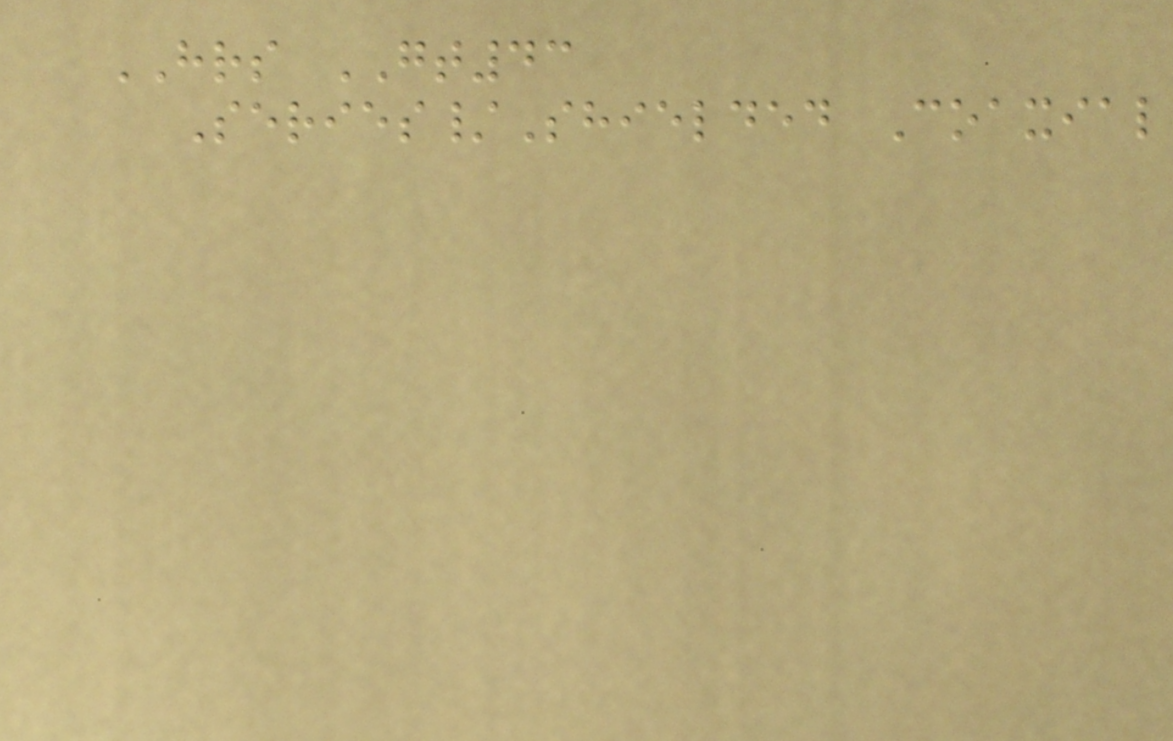HRS GT43
Series/Shielded Coaxial
